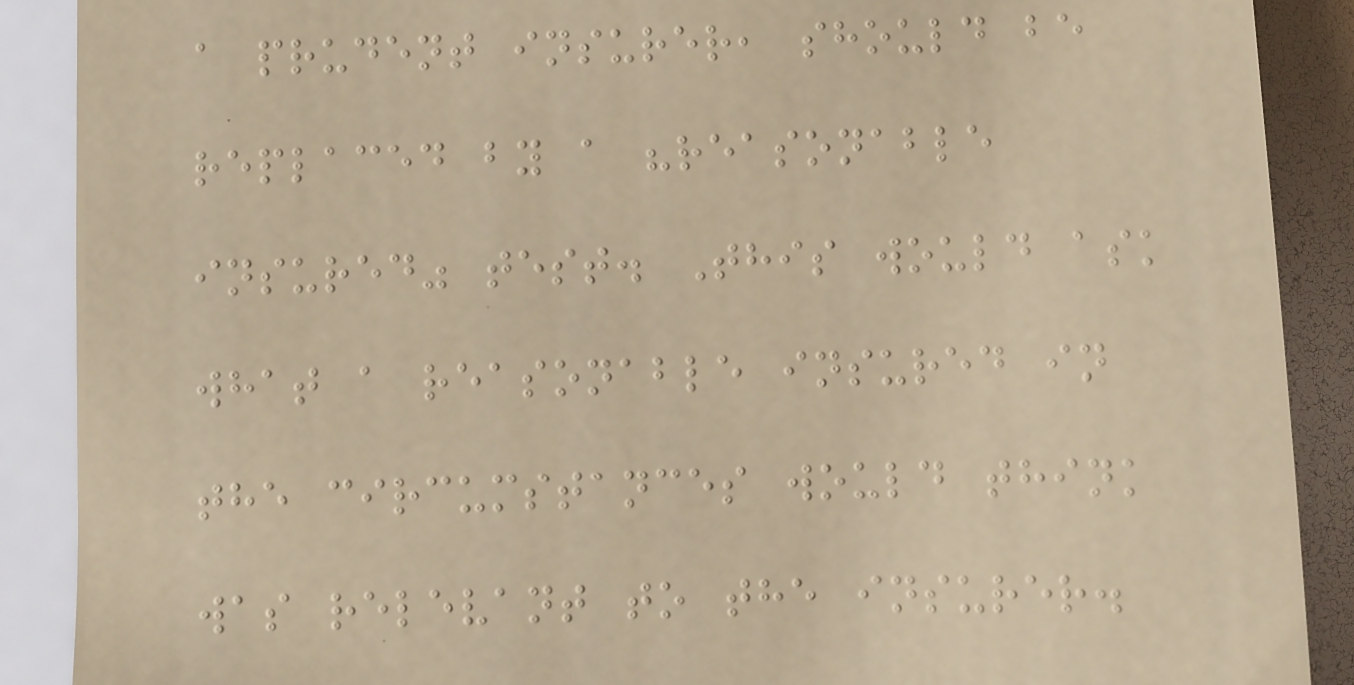a prudent insurer, should be
replaced by a "reasonable
insured" test. This would ask
what a reasonable insured in
the circumstances would think
was relevant to the insurer.
